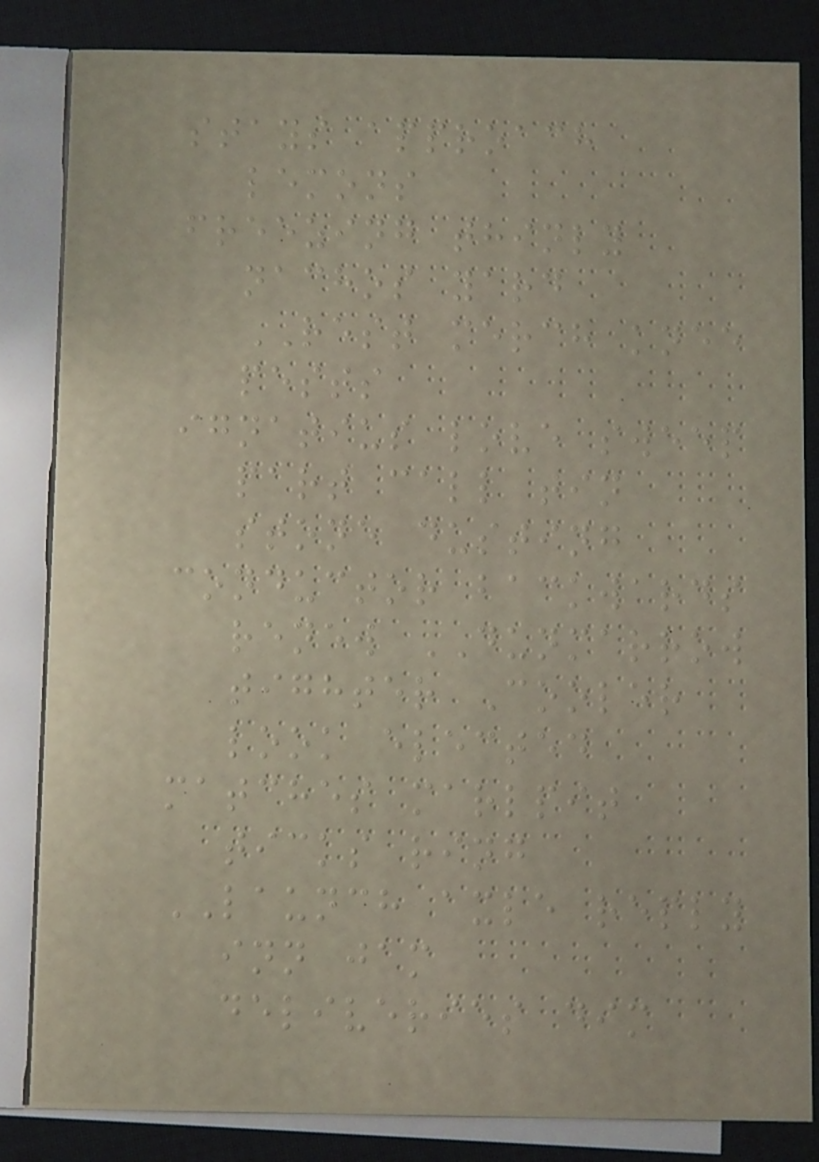stays approach
lemons
freezing thinly
nachos yard
REST merch knee
pests
ignatius love sweep
part call tin
stone dusting
conductor backwards
renew DUNMARROW
tighter Cooler
look elected
matches marlpit
ticks ring
LAUNCH axle reply
inn jam
deliveries dim
